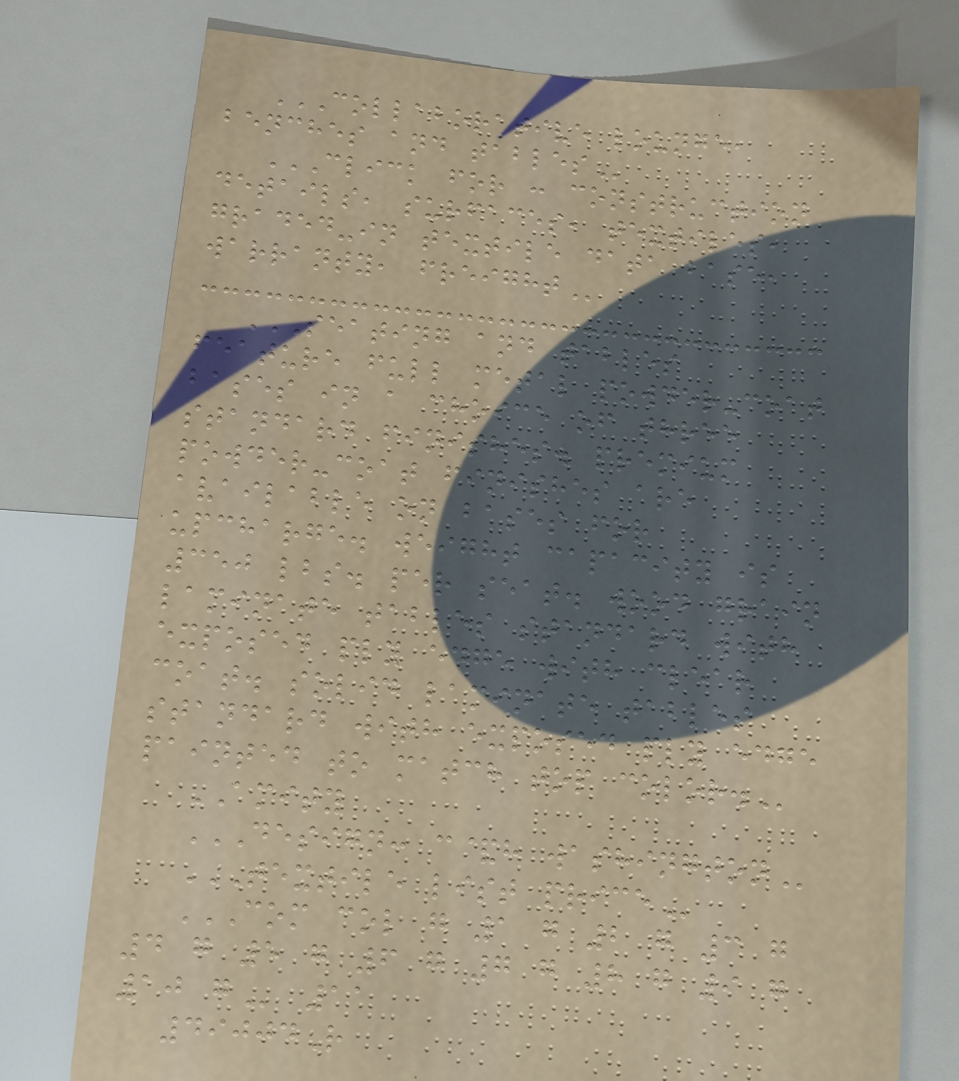COLLABORATIVE LOUNGE,
BENCHES AND TABLES
CLICK FOR : CONSTRUCTION
DETAILS, SURFACES, TEXTILES,
GRADED-IN TEXTILE DATA BASE,
WARRANTY, FREIGHT
SEATING AND TABLES
FEATURE FULL METAL POWDER-COAT
BASES IN A CHOICE OF THREE
STANDARD FINISHES. PREMIUM
POWDER-COAT FINISHES ARE
AVAILABLE ON BASES FOR
UPCHARGE. WEIGHT CAPACITY IS
350 LBS. PER SEAT. WOOD GRAIN
LAMINATE TABLES STANDARD WITH
EXPOSED PLY EDGE WITH CLEAR
COAT. SOLID LAMINATE TABLES
STANDARD WITH EXPOSED PLY EDGE
PAINTED TO MATCH TOP COLOR.
AMITY
DESIGN: C&H WASHINGTON
TEXTILE LIST PRICE
COM COL G 1 G 2 G 3 G
4 G 5 G 6 G 7 G 8 G 9 G
10 G 11
49004R
